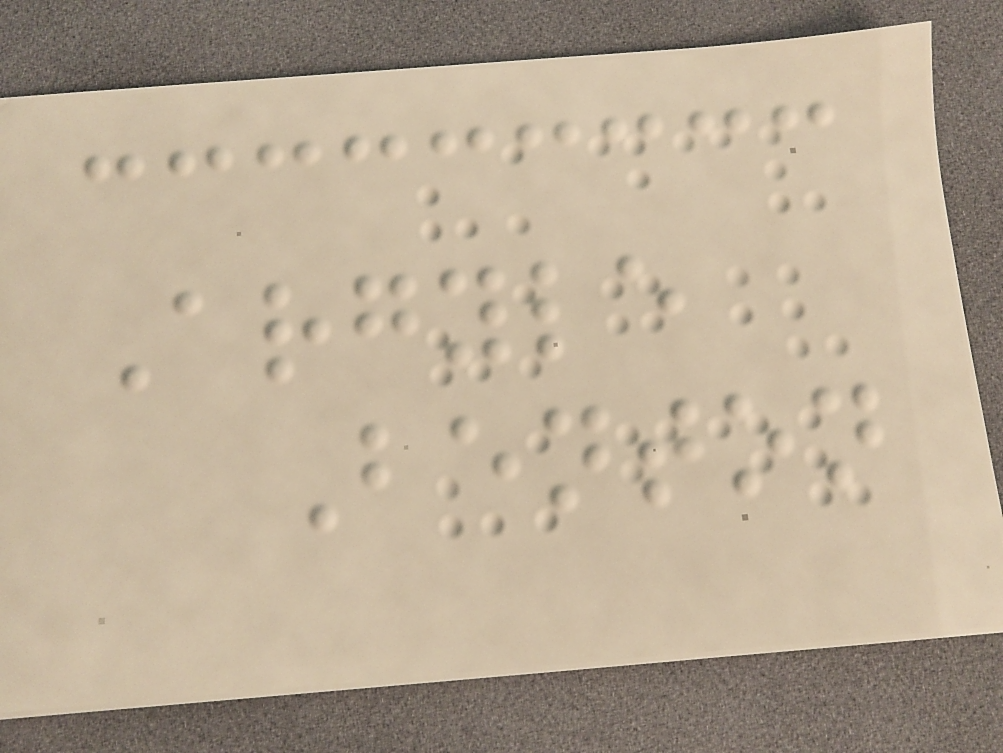Argyle
Benton
